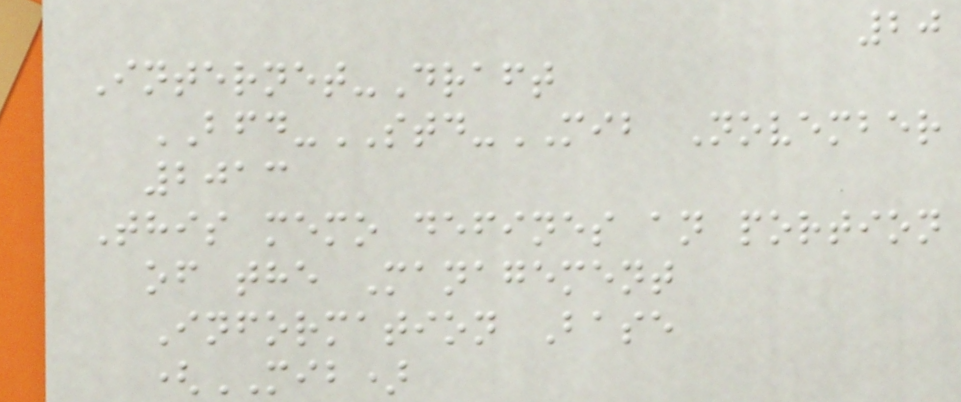20
Internet-Draft
BFD-STD-MIB November
2013
This memo defines an portion
of the Management
Information Base
(MIB)
